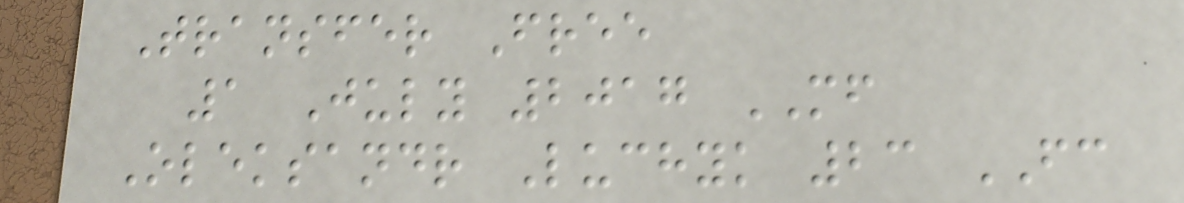Transfer Free
1 July 2017 MF
Oleksandr Luchyk 23 FC
